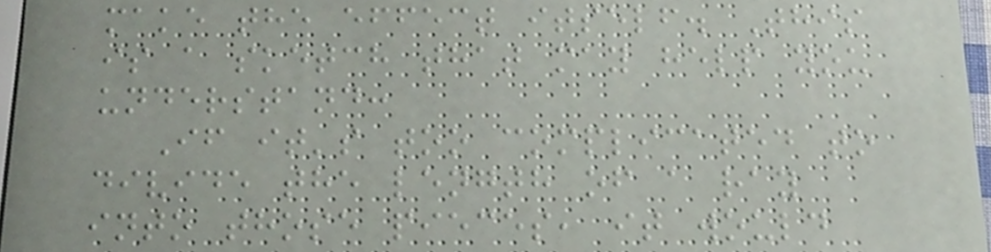make the effect itself. This
is a sketch that may help you
understand:
If it's too complicated to
divide the length of a ray
into those pieces, it would
